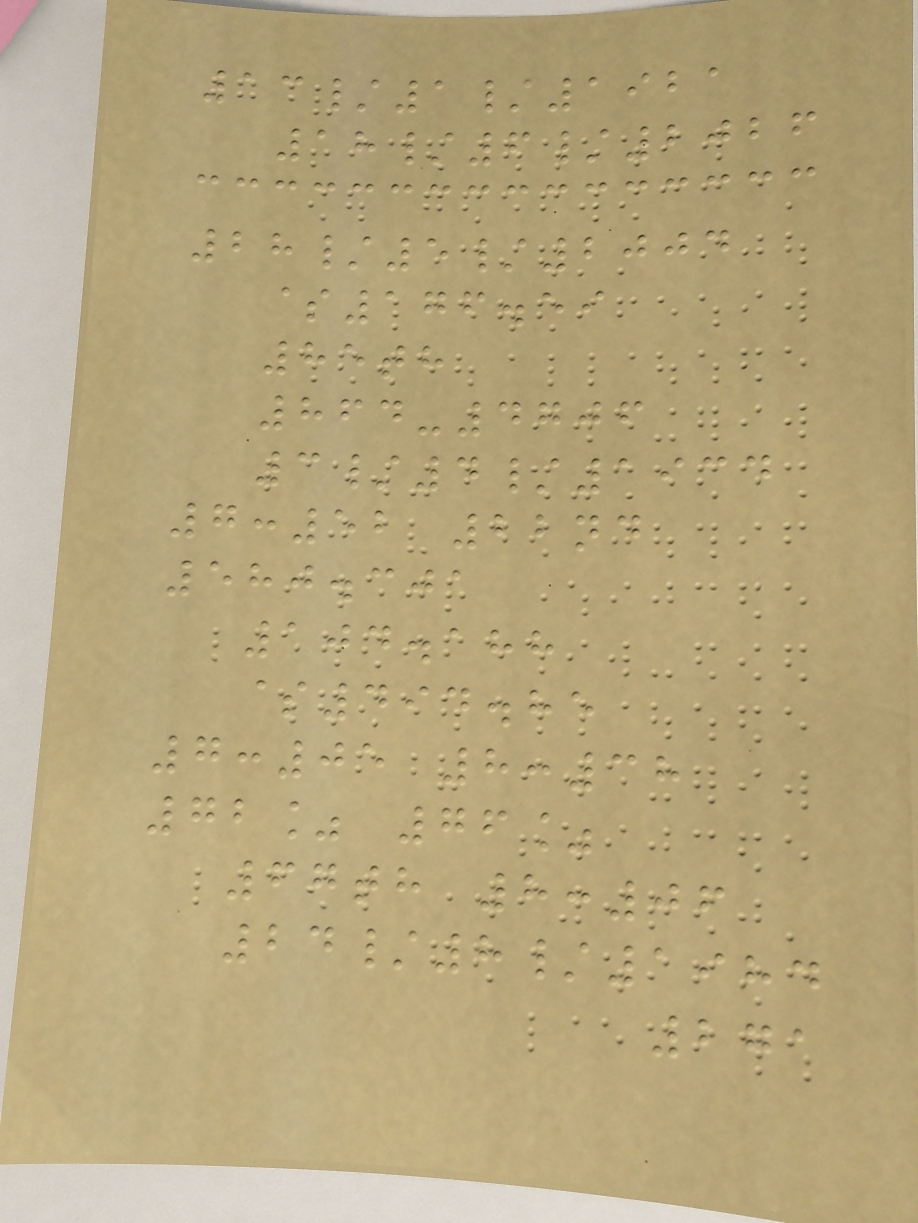13/1/1921
18/6/2026
28/5/2004
$176.59
85th
864-4706
3/4/1934
7:52 22nd
580.301
104.188
$494.85
7:05 8:38
72% 76%
67th 8:06
24/8/1984
271
